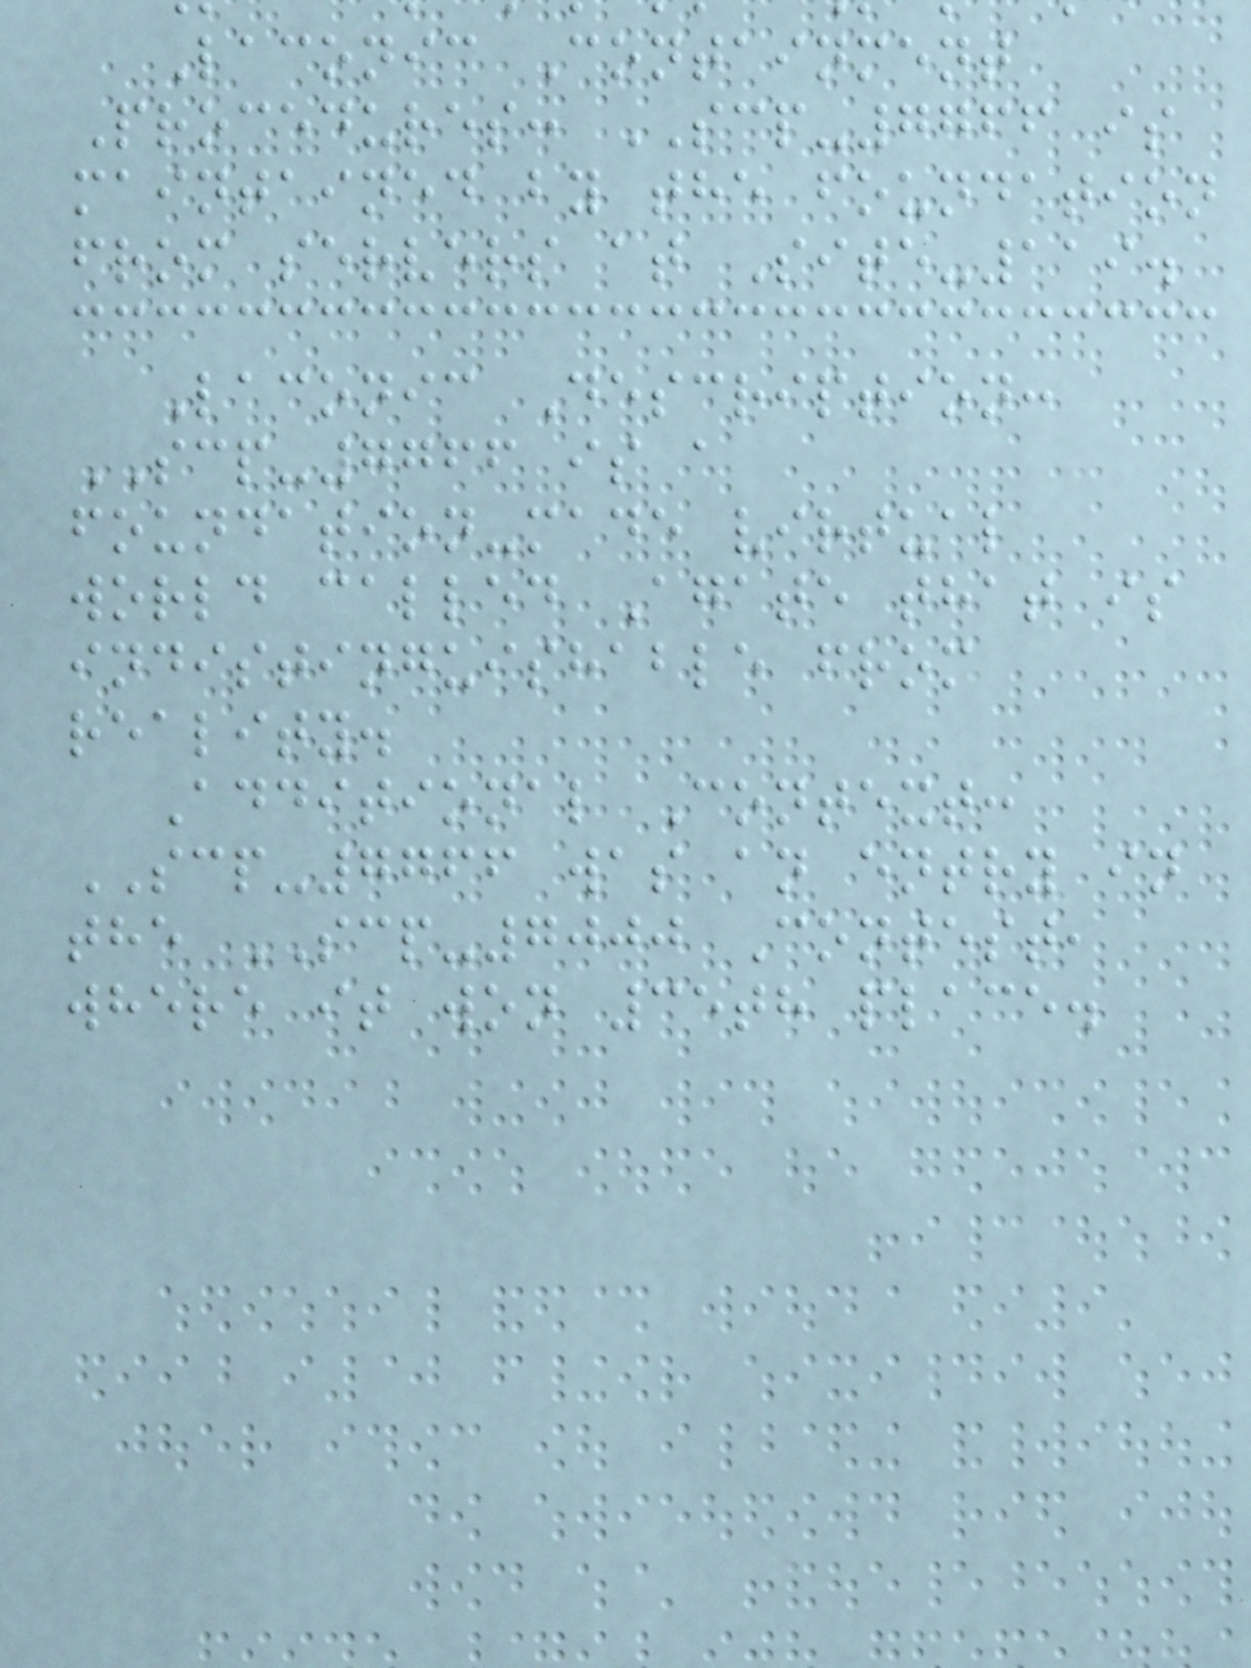Laconic Containment
Procedures: SCP-7766 is
maintained by the foundation
from servers at Site-119.
Laconic Description:
SCP-7766 is a
foundation-made virtual
world called Agate that is
indistinguishable from
reality.
Additional Context:
SCP-7766 was an entry in
the SCP-7000 Contest,
where it won 35th place.
